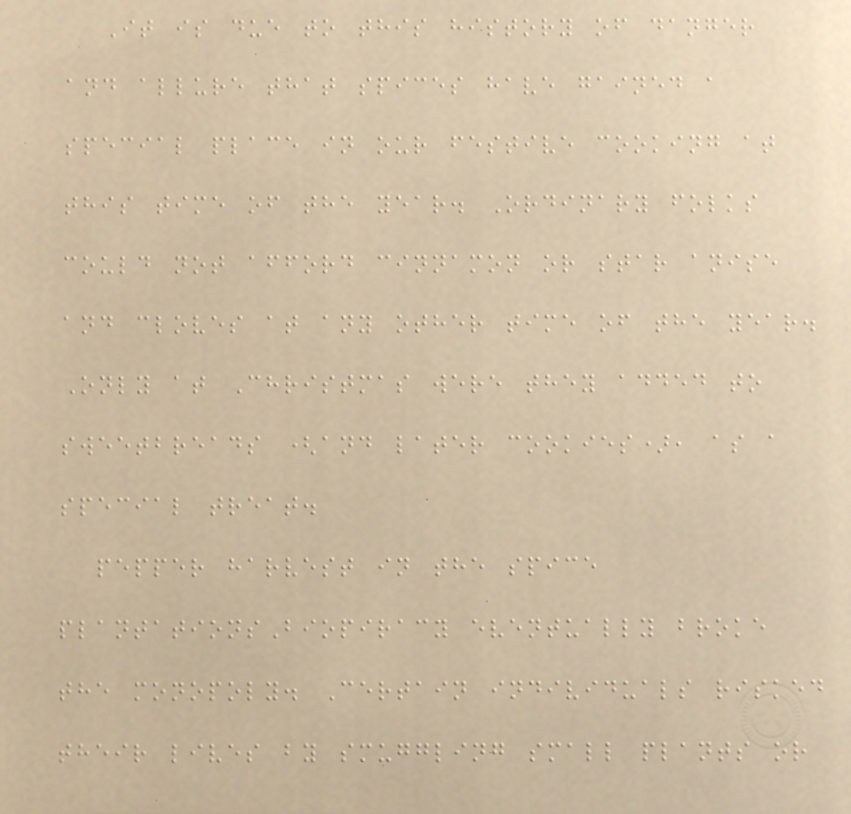It is due to this history of danger
and allure that spices have gained a
special place in our festive cooking at
this time of the year. Ordinary folks
could not afford cinnamon or star anise
and cloves at any other time of the year.
Only at Christmas were they added to
sweetbreads (and later cookies), as a
special treat.
pepper harvest in the spice
plantationsBiopiracy eventually broke
the monopoly. Certain individuals risked
their lives by smuggling small plants or
